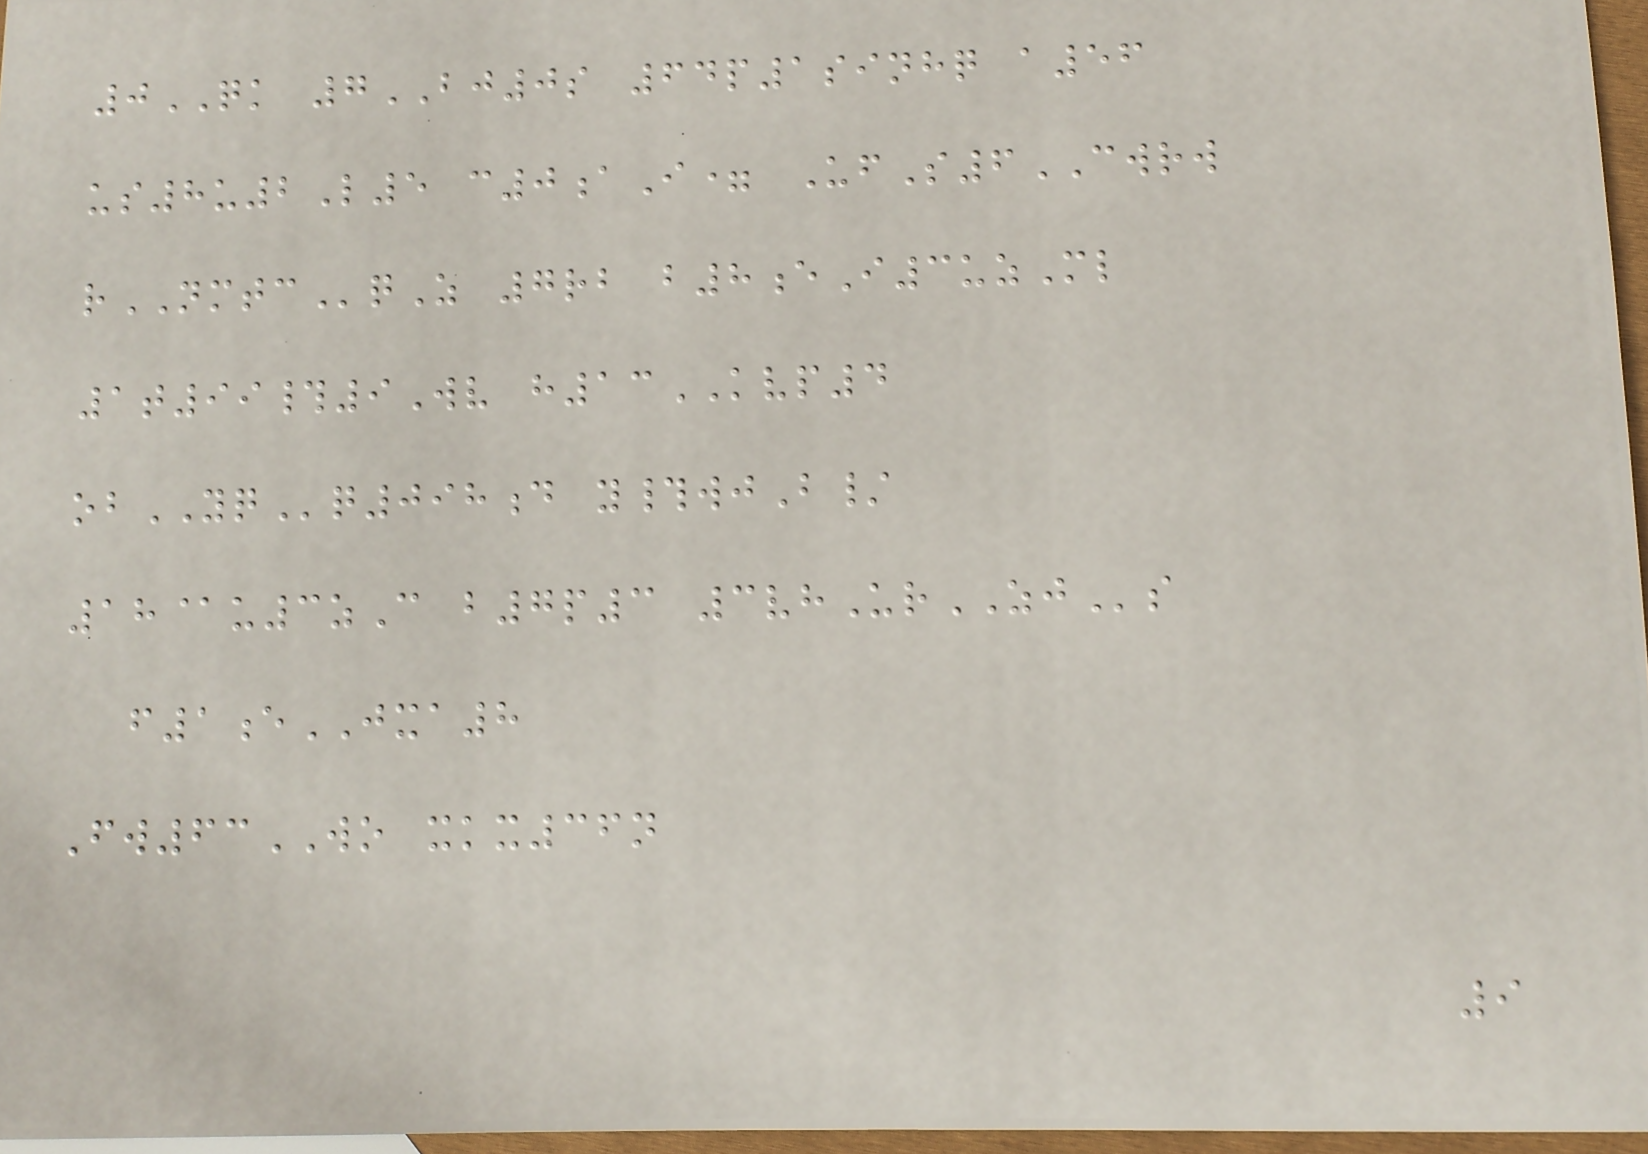0QK 7BJ0s 64p1sinhq a56
us8u2L5 c0aI= UfS6CWRW
rNMTCqZ 7rb b8eI3uzMl
1t99#9Wv h13KVP4
obYQq098d y#wjB/
18@u3zC b7p3 3vhUrZJs
f1eJXA8
Fw63WO xkx36n
9
